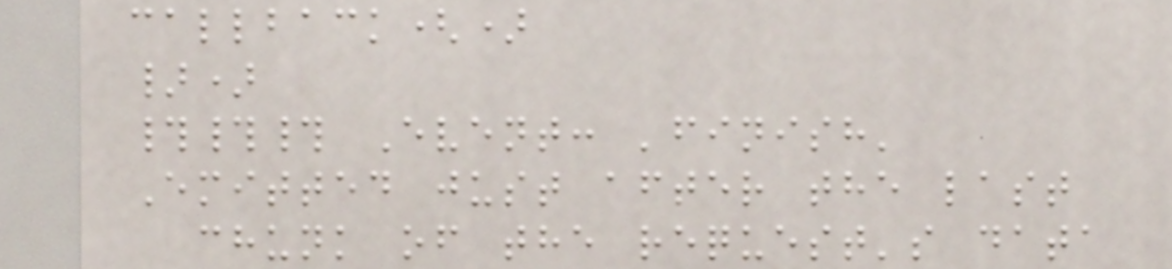callback()
})
### Event: 'finish'
Emitted just after the last
chunk of the request's data
